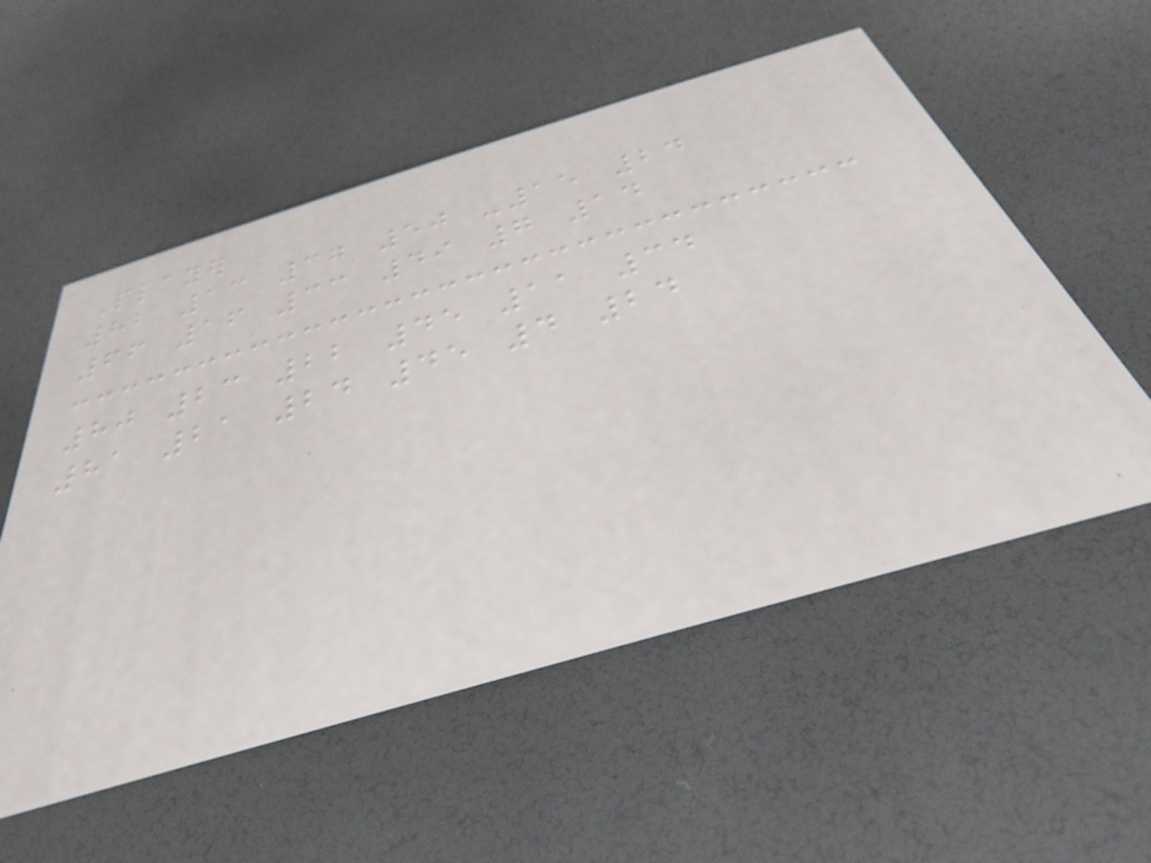Player
82 13 37 50 -15 24
66 16 33 49 7 14
80 23 22 45 11 34
81 21 24 45 4 24
